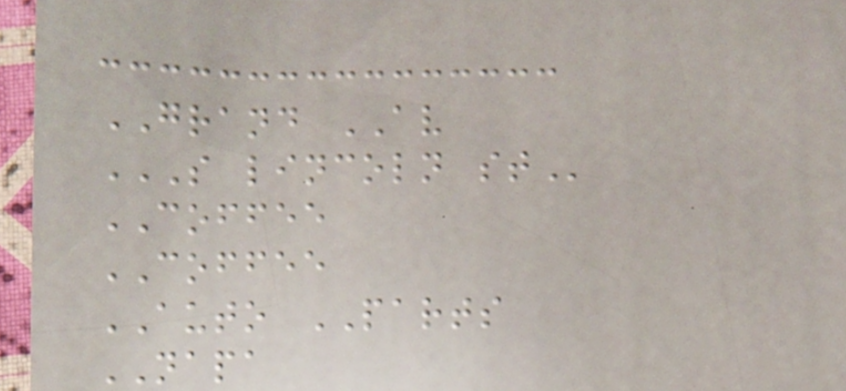GRAND AV
S LINCOLN ST
COFFEE
COFFEE
AUTO PARTS
NAPA
